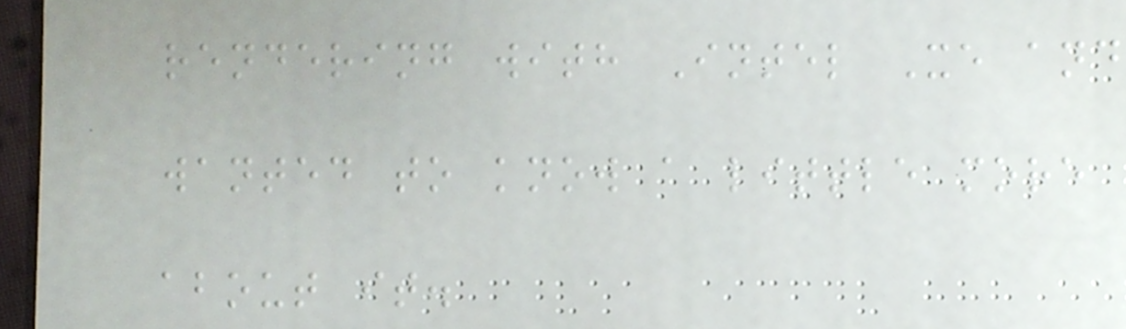rendering with Intel Xe and
wanted to know a little more
about it.
